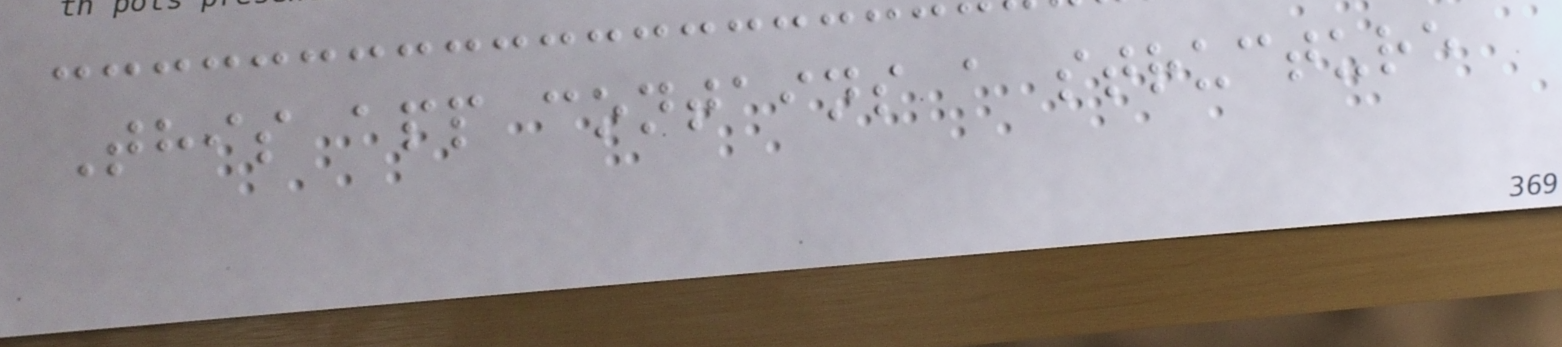This app contains a structure
